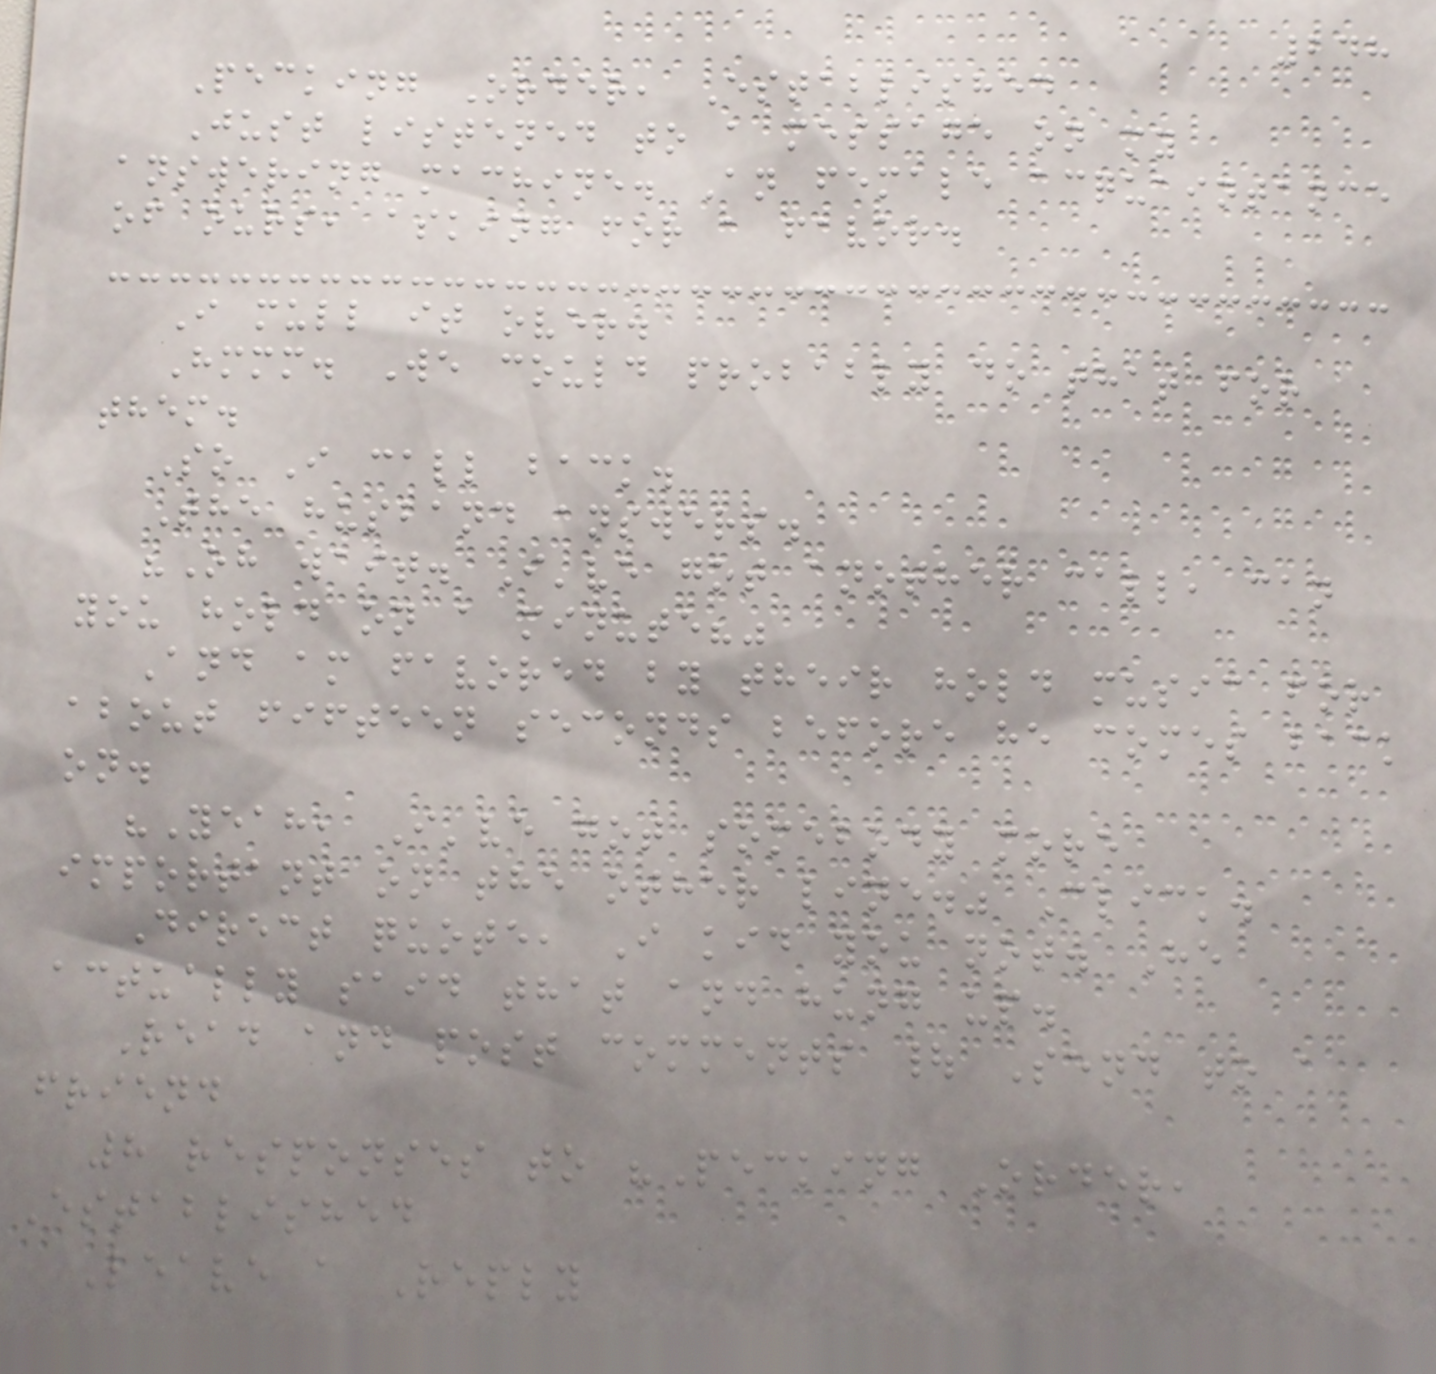248
Pecking Order, Established
Just listened to a message on my
answering machine. An female acquaintance
of ours, asking for a favor.
I mull it over.
Hmmm. We could probably do that for
them.
So I call back.
The husband answers.
"Oh wait. I've got another call, can
you hold on a minute?"
And am favored by their hold music for
about fifteen seconds before he comes back
on.
"Yeah, I've got somebody more
important on the other line." Click.
Direct quote, I kid you not. He
actually said that and hung up.
Read and post comments | Send to a
friend
8 responses to "Pecking Order,
Established
Leave a Reply
